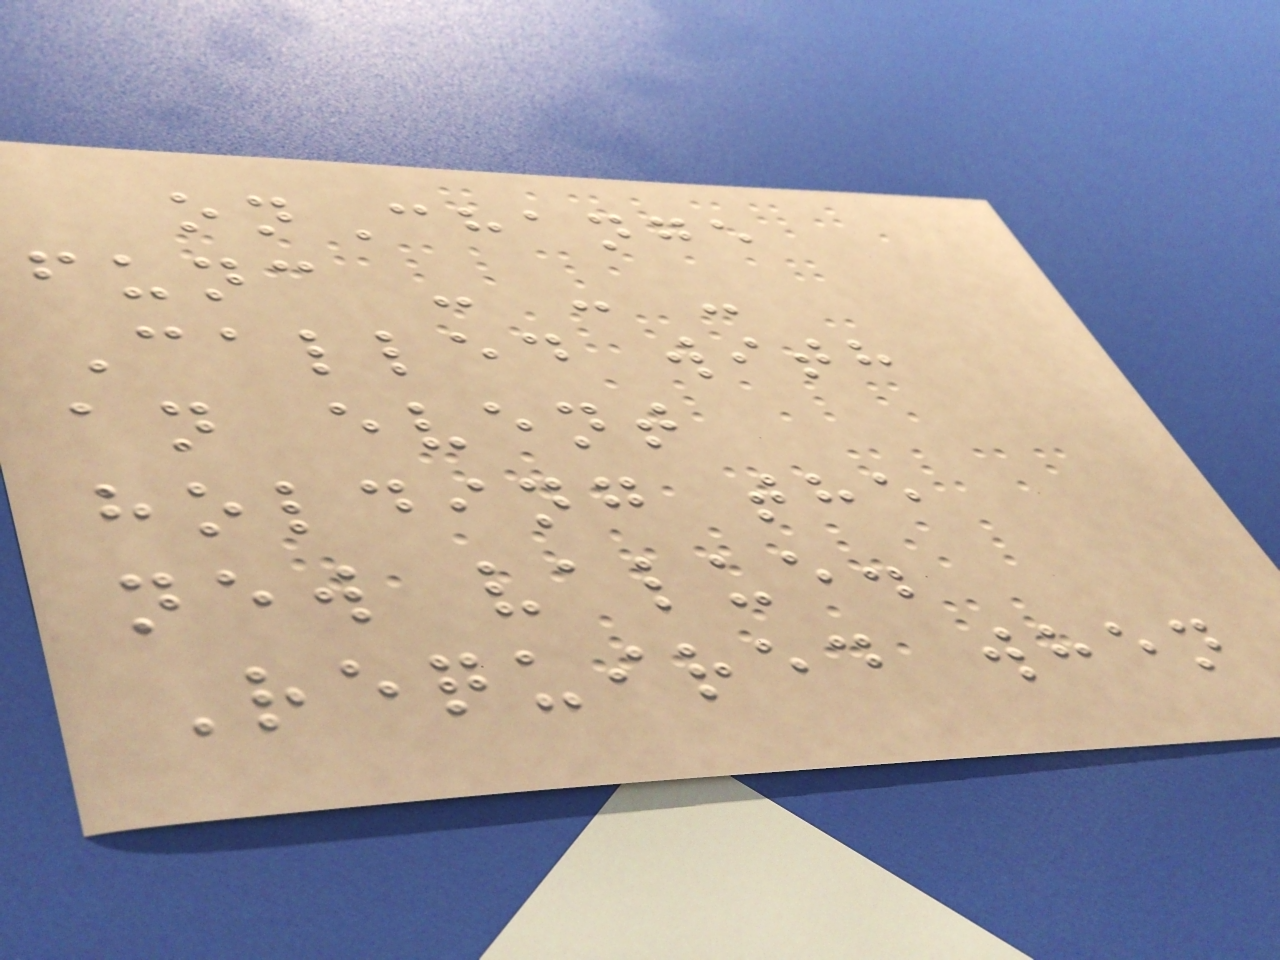onChange
func - - -
Called with
an event
holding the
new value.
Required when
